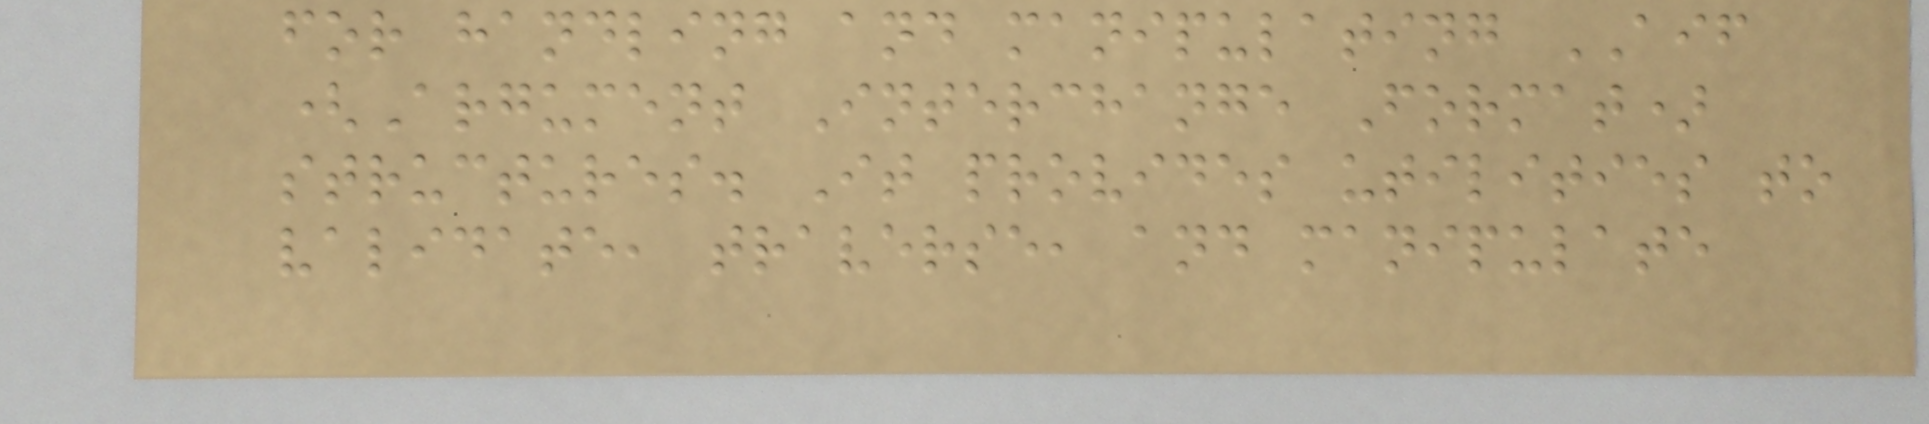for handling and manipulating AIF
(Argument Interchange Format)
structures. It provides utilities to
validate, traverse, and manipulate
